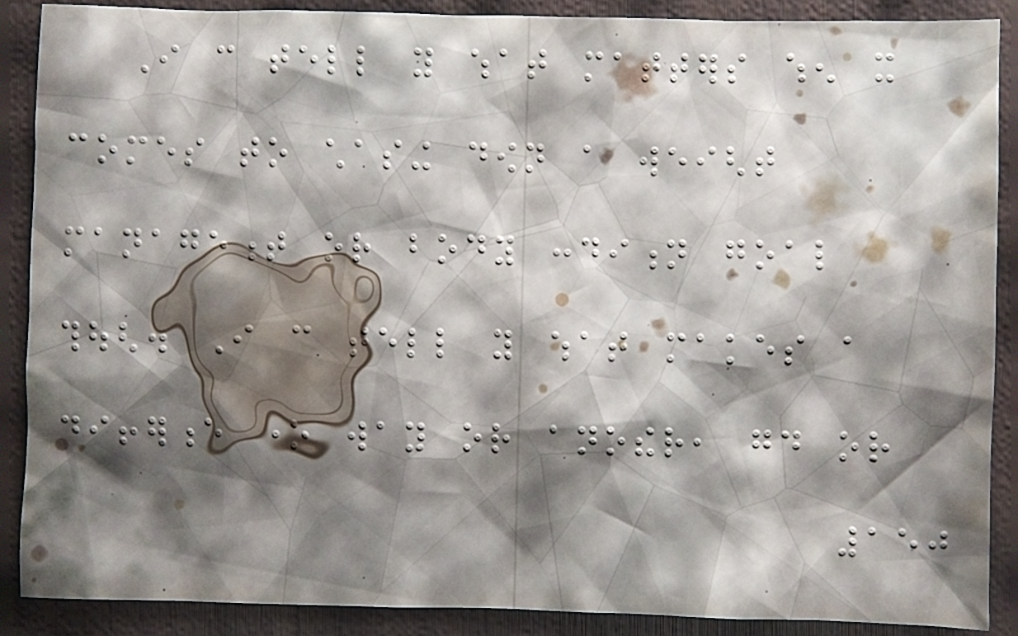I can tell you what matters when it
comes to chasing down a weight
management or body condition goal
though. I can tell you what makes a
difference one way or another, good or
150
